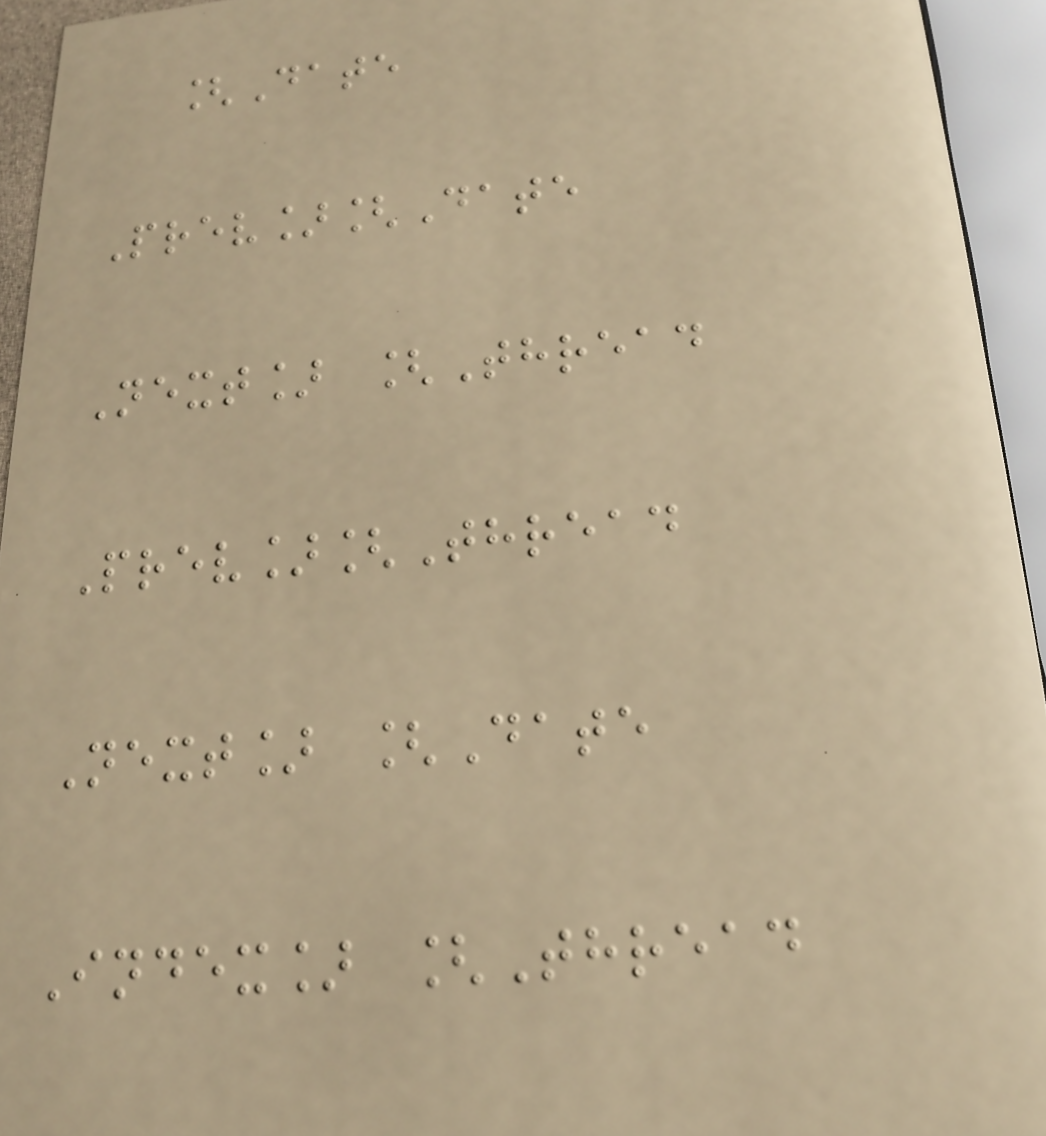[Date
Prev][Date
Next] [Thread
Prev][Thread
Next] [Date
Index] [Thread
